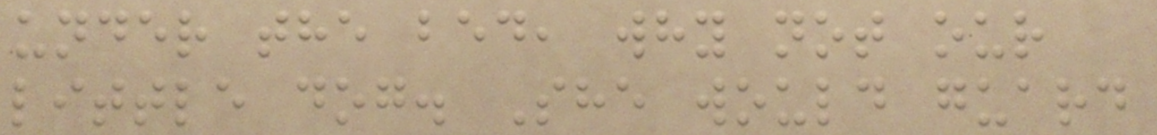under the bed, why not our
little dog. She would guard
